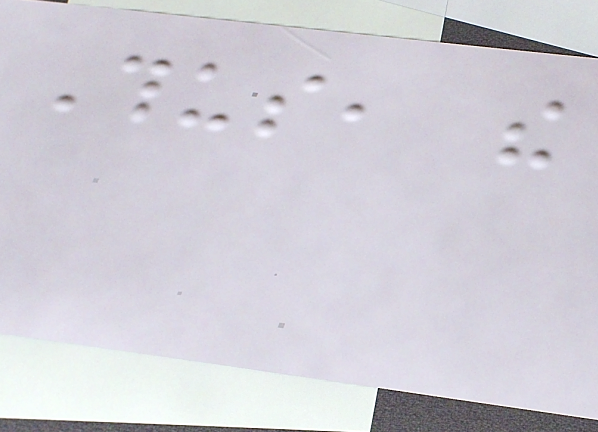Thus, the
